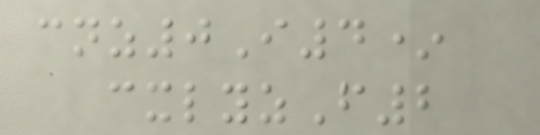cnz0I4*
cxlyzF2
